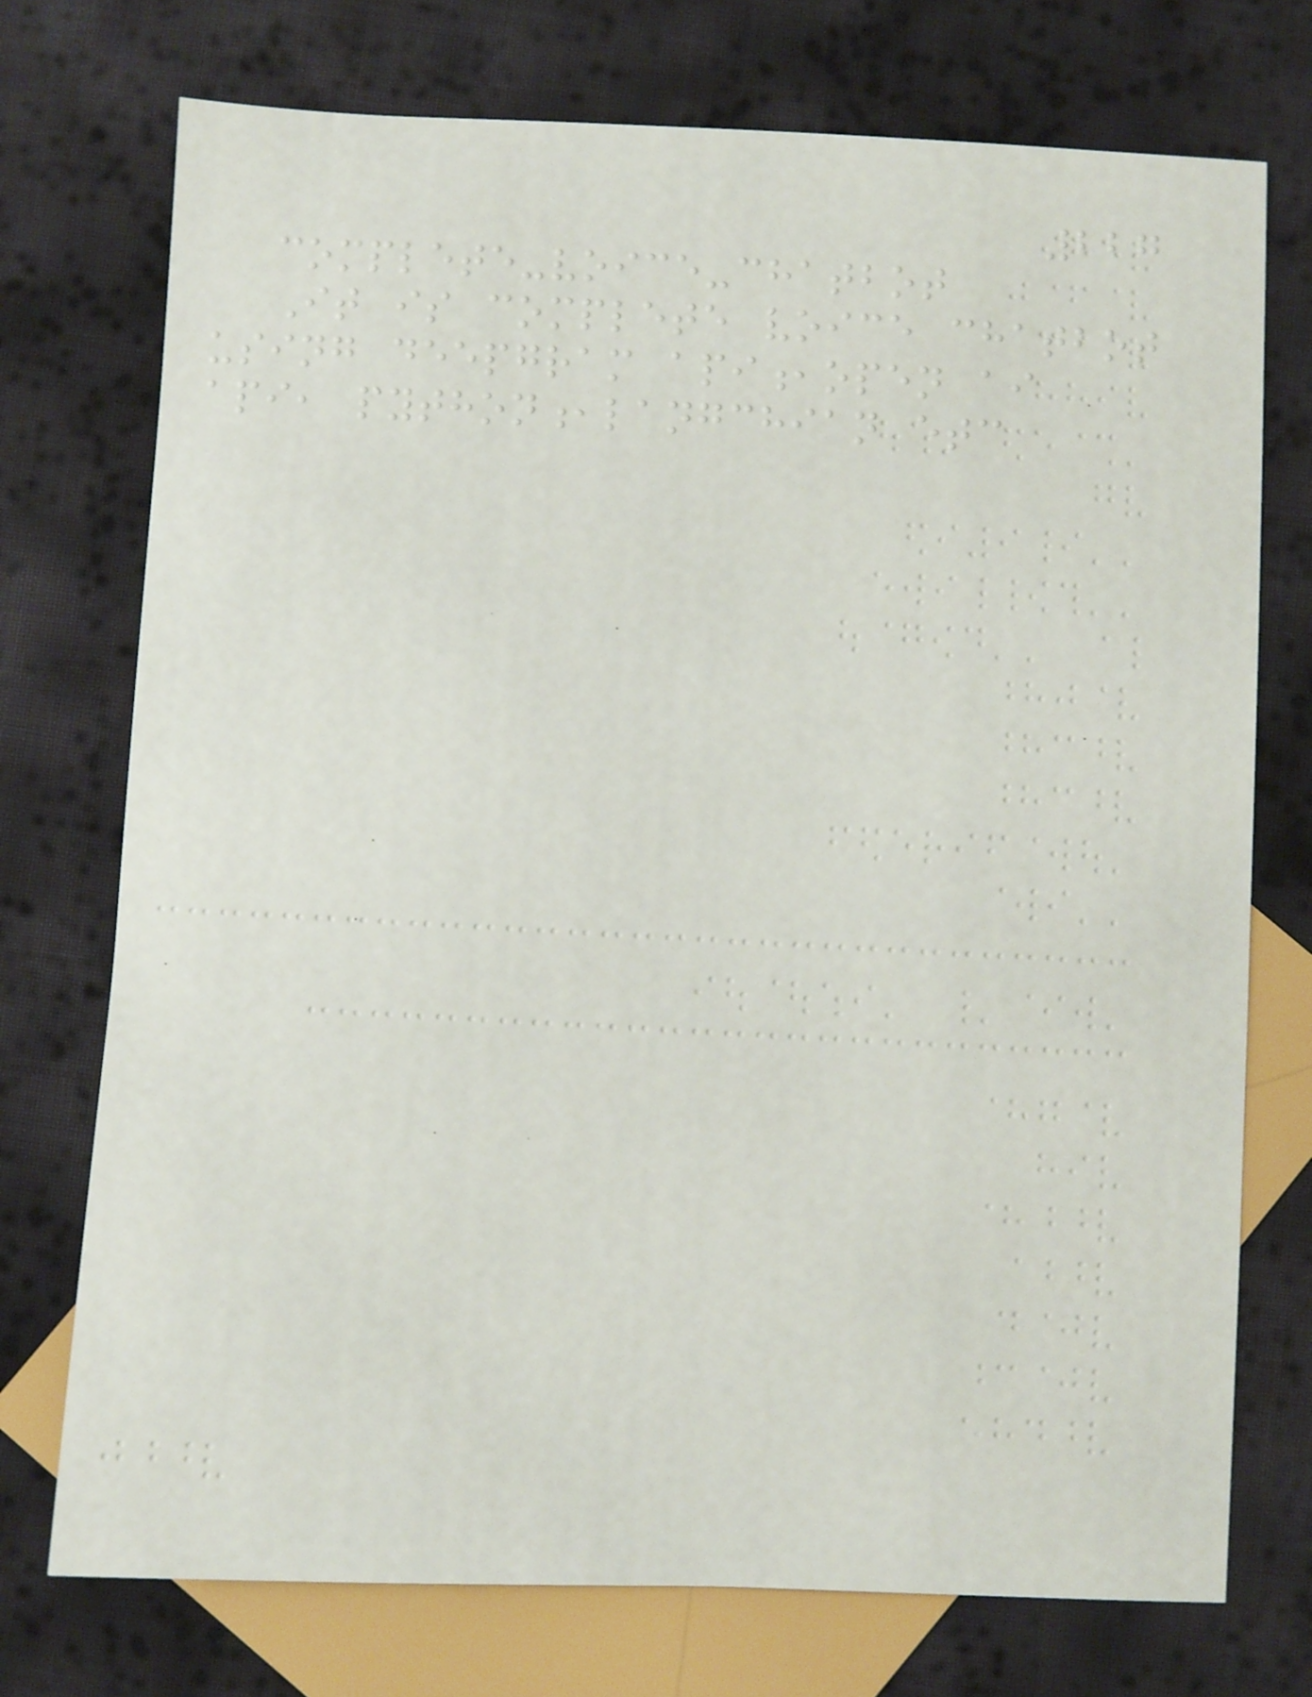227
complete-voice-chatbot
It is complete voice chatbot
using deepgram api,open ai
api, python,langchian etc
